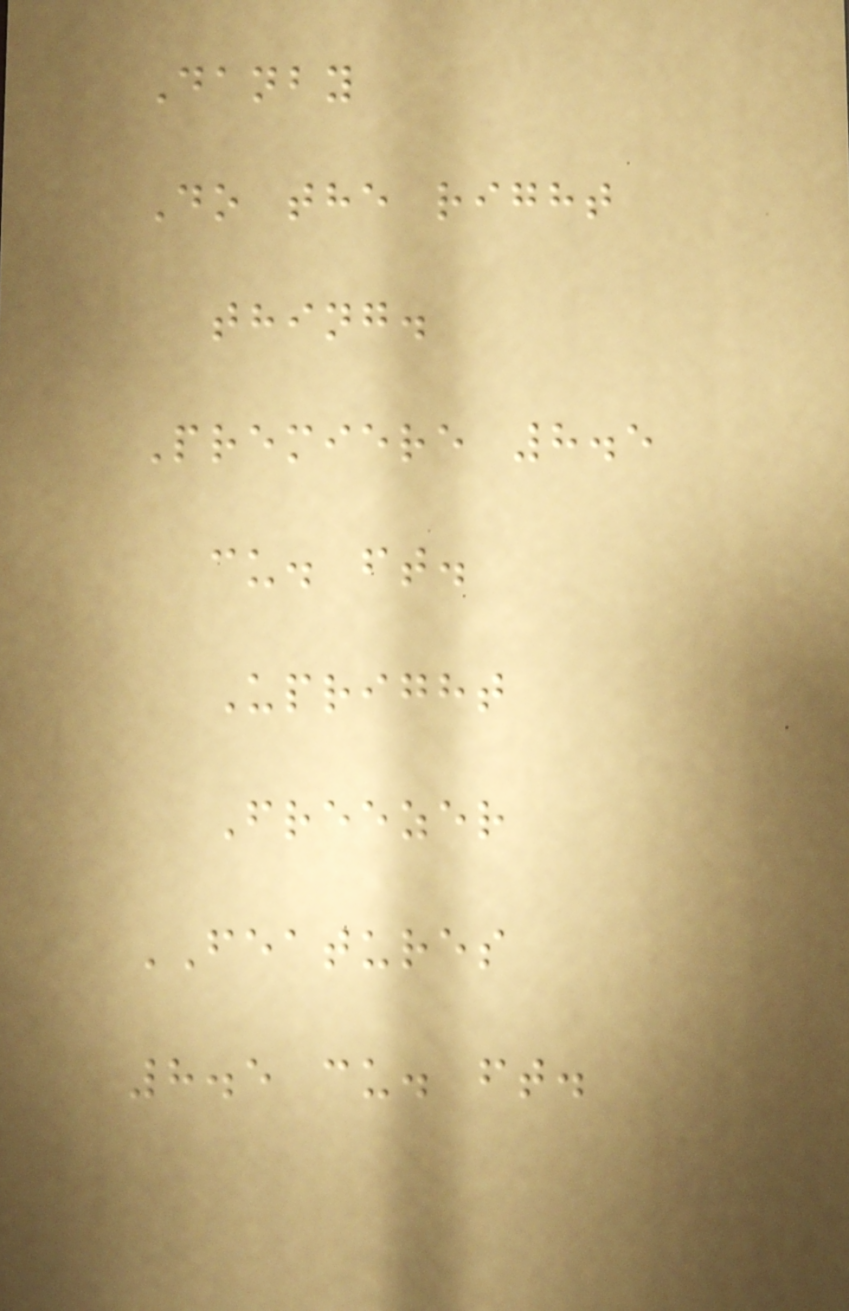Danby
Do the right
thing.
Premiere 8.5
cu. ft.
Upright
Freezer
FEATURES
8.5 cu. ft.
